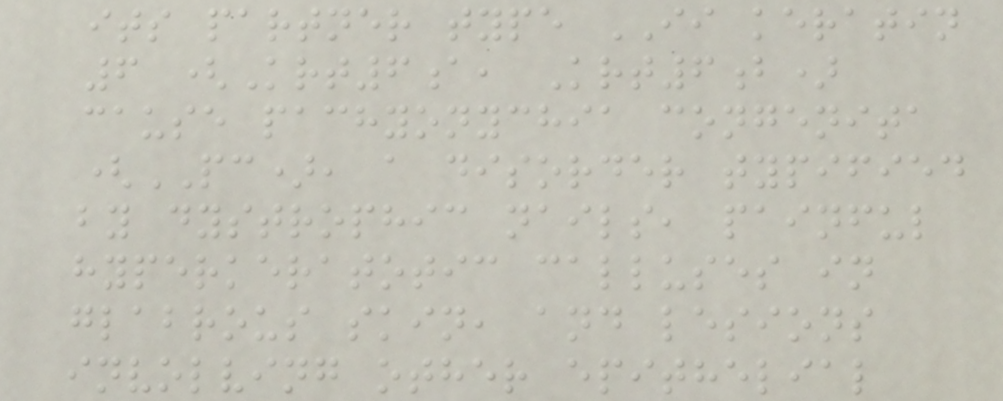its partner type II keratin
6 (Krt6a, Krt6b)
cause pachyonychia congenita
(PC), a disorder typified
by dystrophic nails, painful
hyperkeratotic calluses in
glabrous skin, and lesions
involving other epithelial
